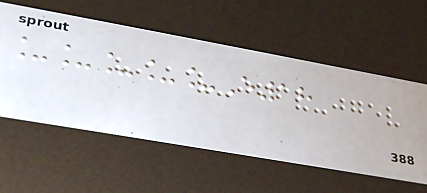_____E18
